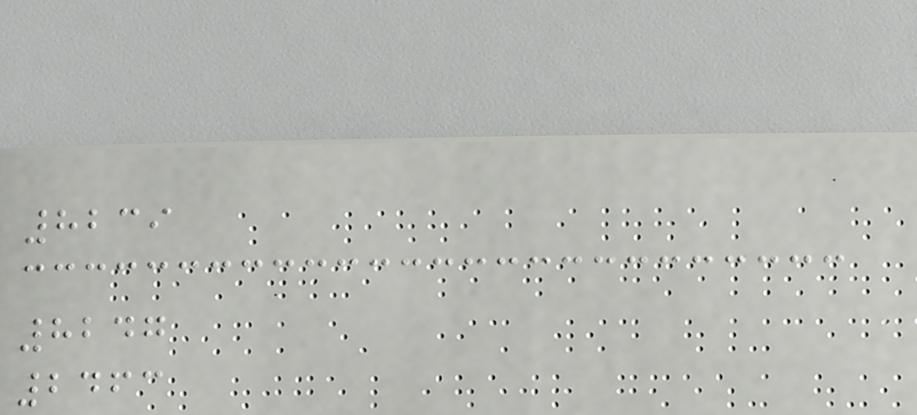8239
8247
2463
